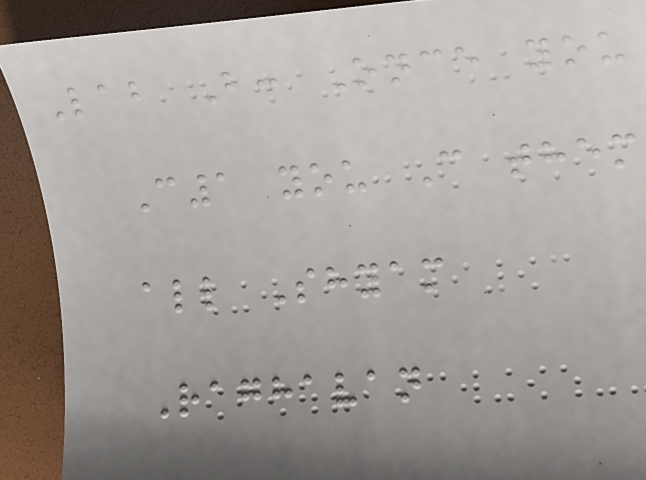Lab B: Once you
C1 you C them
all Shyam
Raghavan
